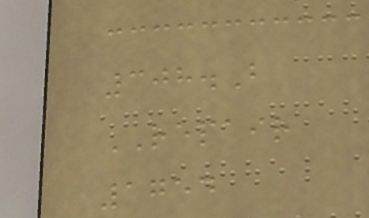308.B
REPAIR
1754
